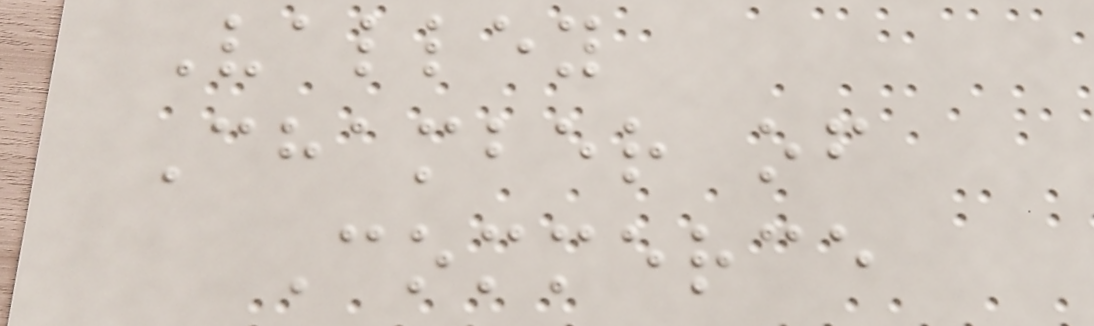Valley
Chamber of
Commerce
